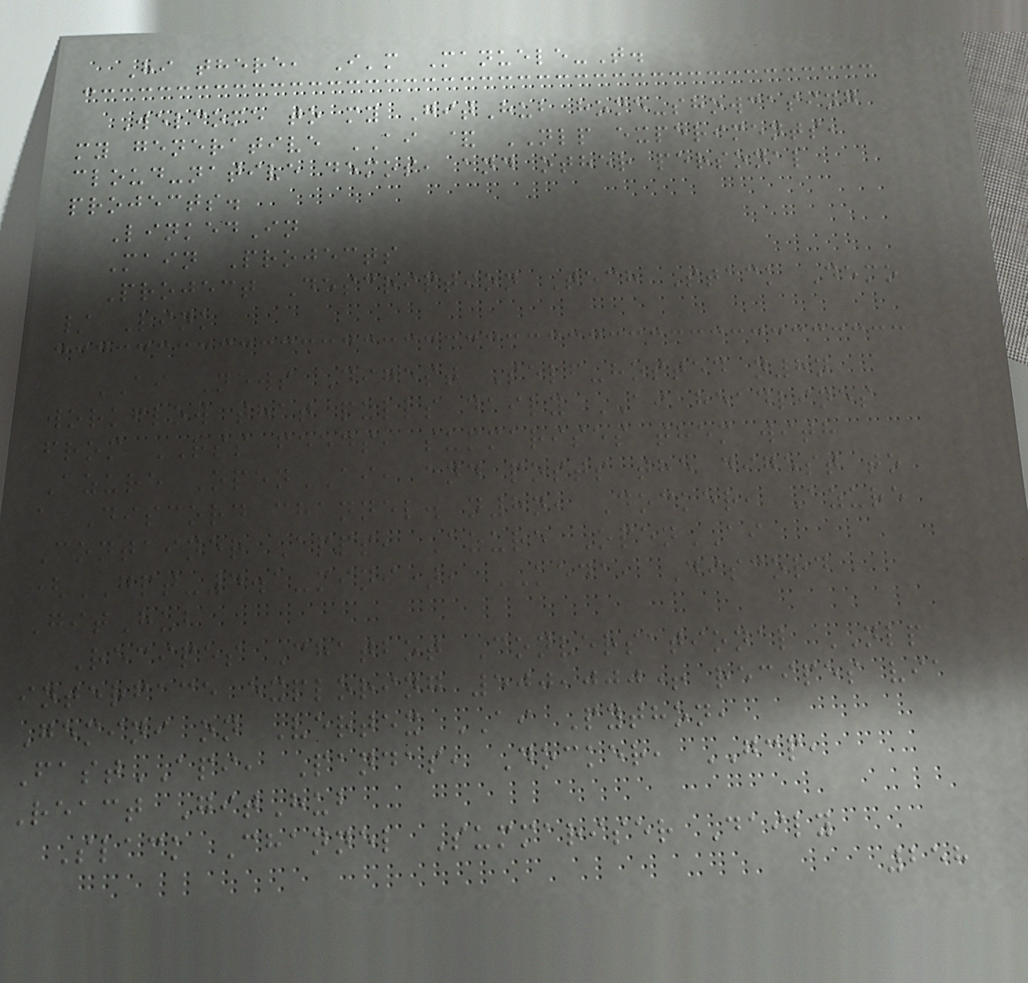Hi there, I'm Manuele-T.
Welcome to my GitHub home-showcasing
my generative AI & NLP experiments,
cloud-native demos, and other personal
projects.
LinkedIn
Main Projects
Project Description Tech Stack Demo
/ Link
AI News Digest Self-hosted n8n
workflow that pulls daily AI headlines
from RSS feeds, summarises them with
Azure OpenAI, and posts the digest to
a Discord channel. n8n, Docker, Azure
Container Apps, Azure OpenAI
(GPT-4.1-mini), KEDA, Discord
GitHub
Recipes Chatbot Conversational NLP
interface exploring 500,000+ recipes via
Gemini on Vertex AI Python,
FastAPI, Pandas, Docker, GCP,
React GitHub
Slack Channel Summariser Daily
258
